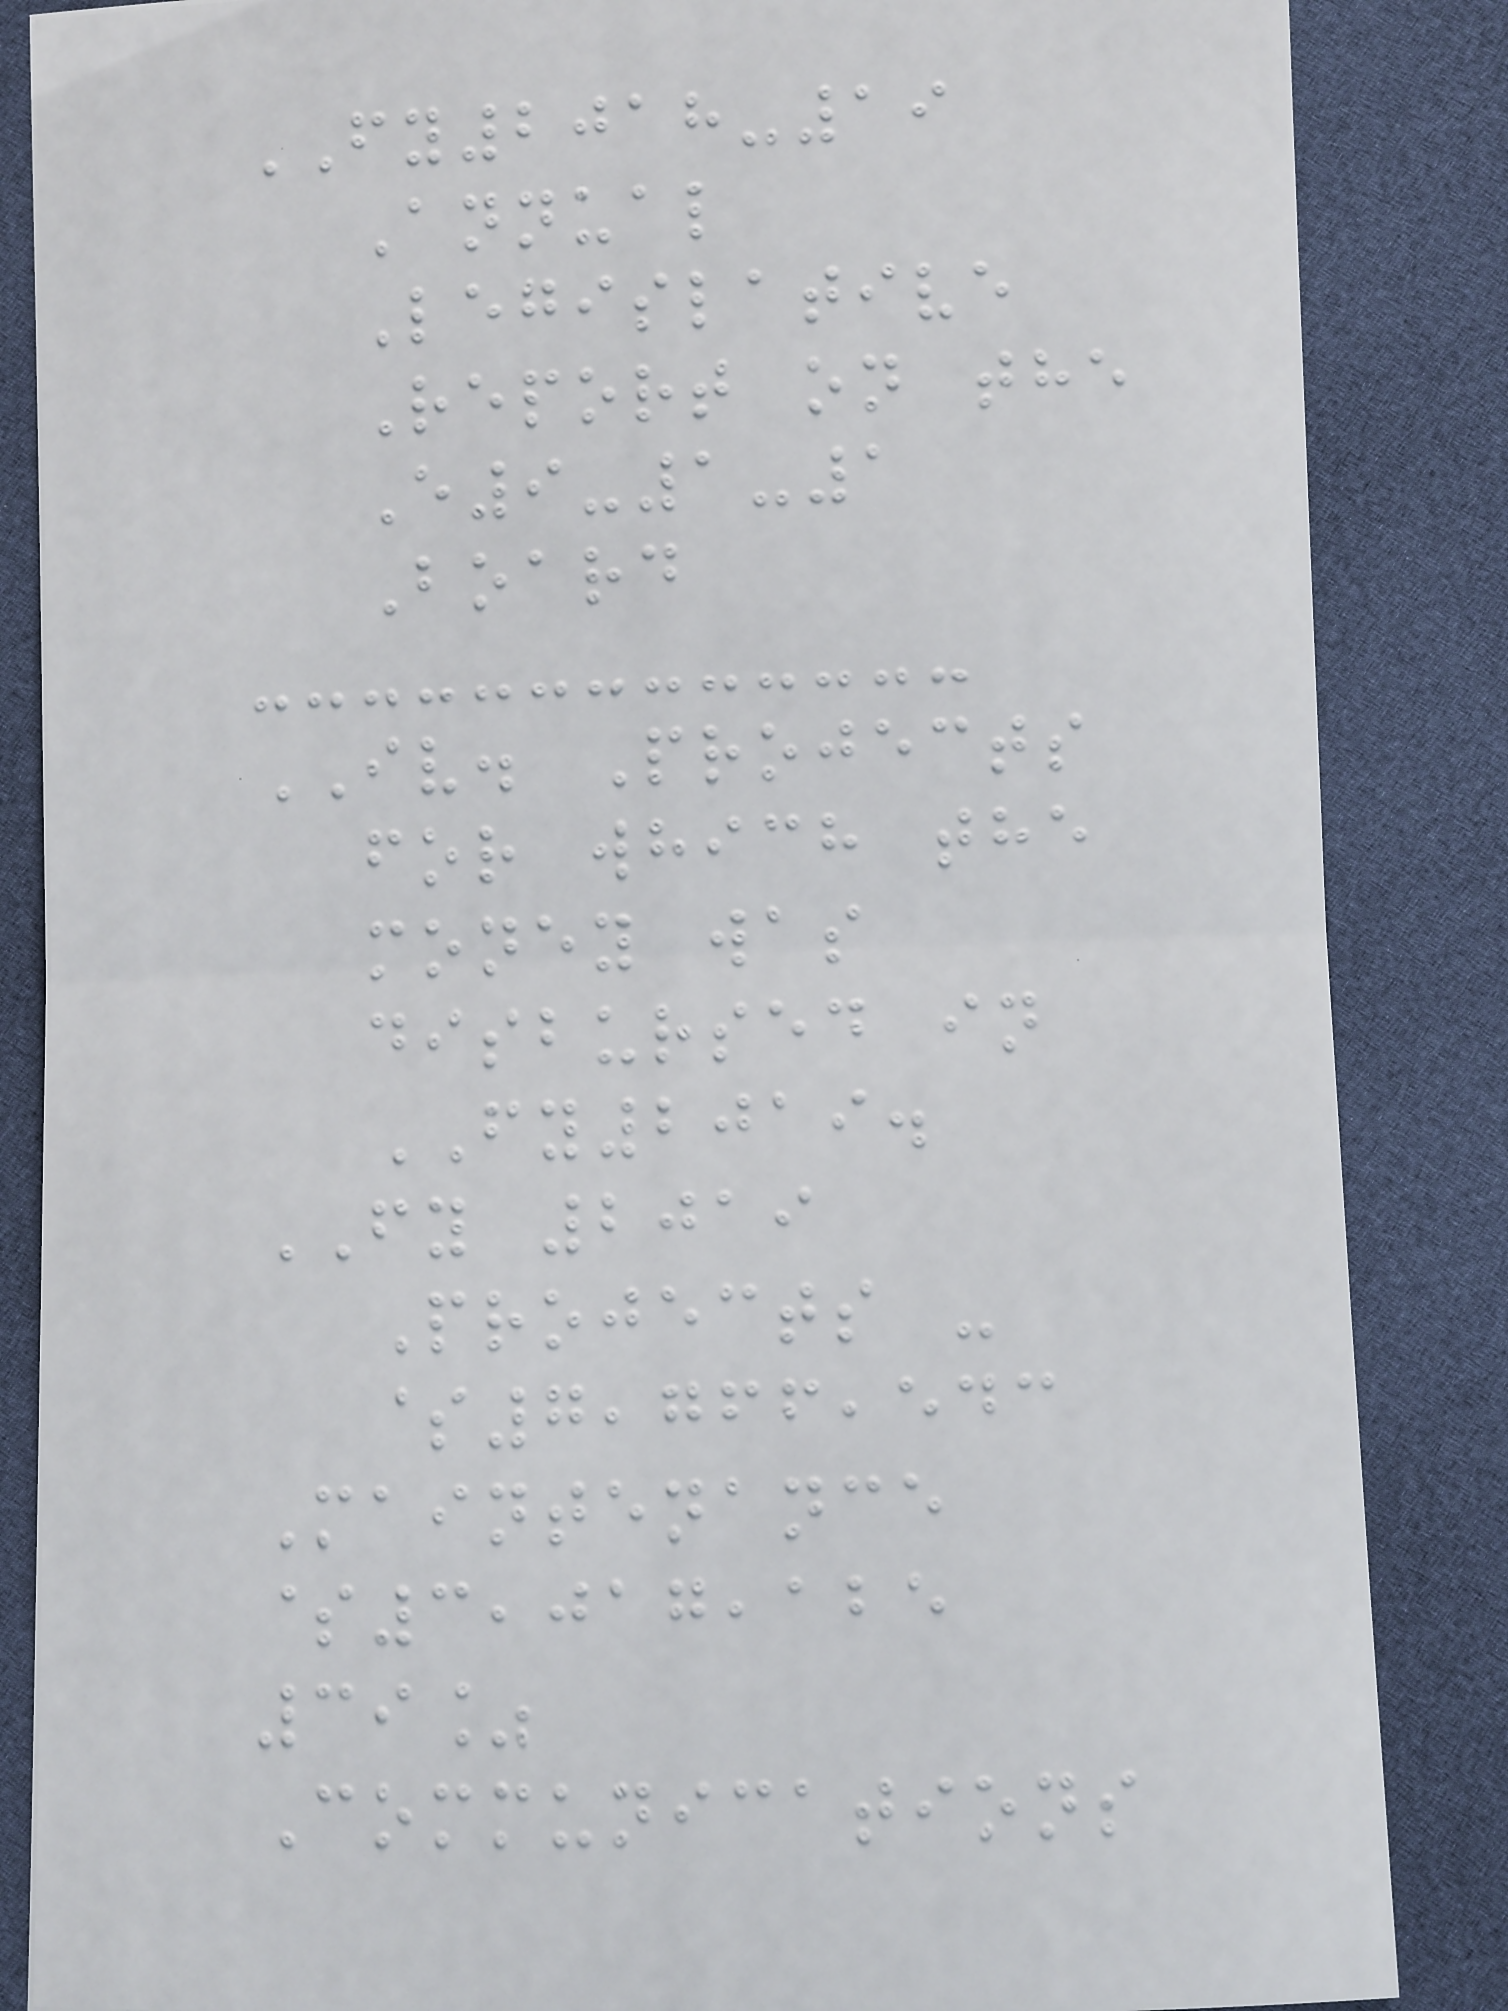FY2018-19
Annual
Legislative
Report on the
E9-1-1
Board
IV. Projects
for which the
money was
disbursed in
FY2019.
FY 2019
Projects -
$7,766,543
Maintenance
$3,017,125
39%
Communications
